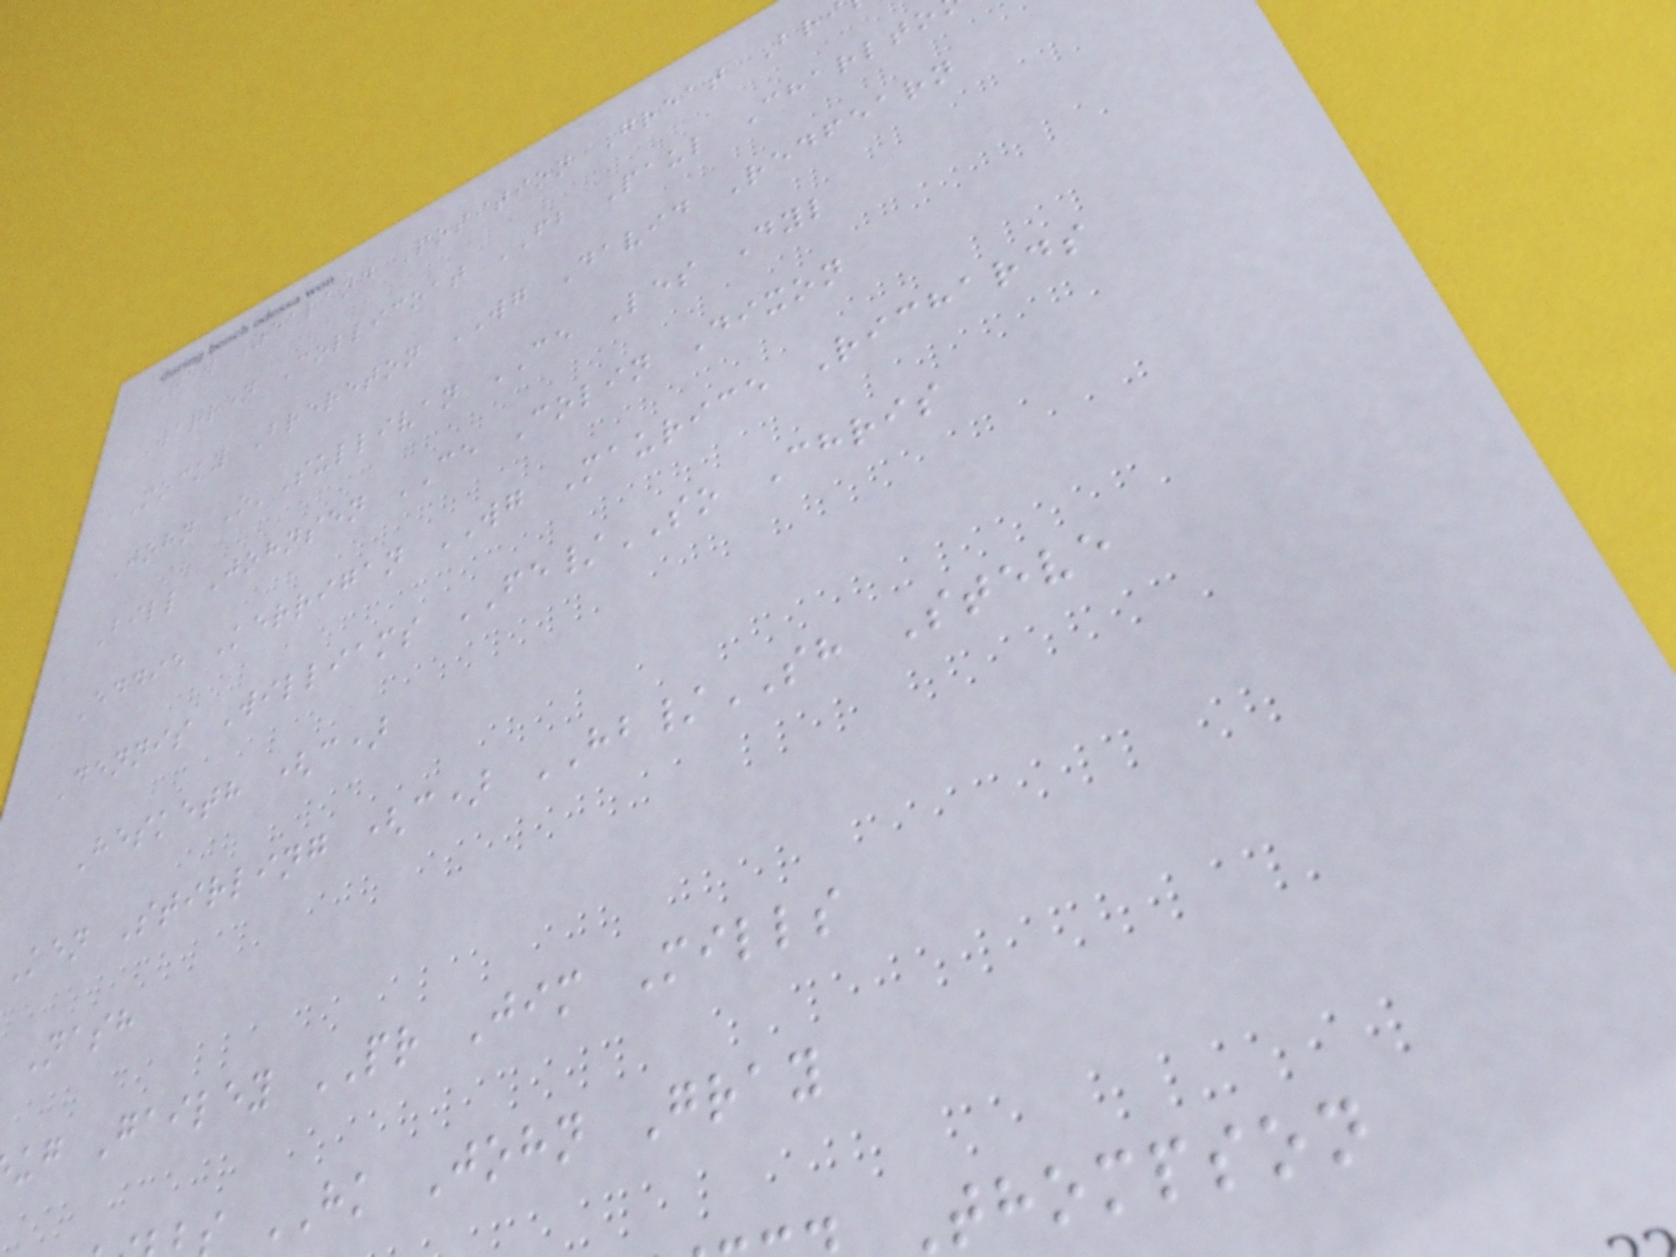New Zealand Position Great Br
Warren Collicoat FB Paul Charlto
Mocky Brereton WG David Redfearn
John O'Sullivan CE Les Dyl
Bill Johnsen CE Colin Dixon
Eddie Kerrigan WG Maurice Richards
Dennis Williams FE/SO Chris
Hesketh (c)
Ken Stirling (c) HB/SH Steve
Nash
ug Gailey PR Jim Mills
HK John Gray
